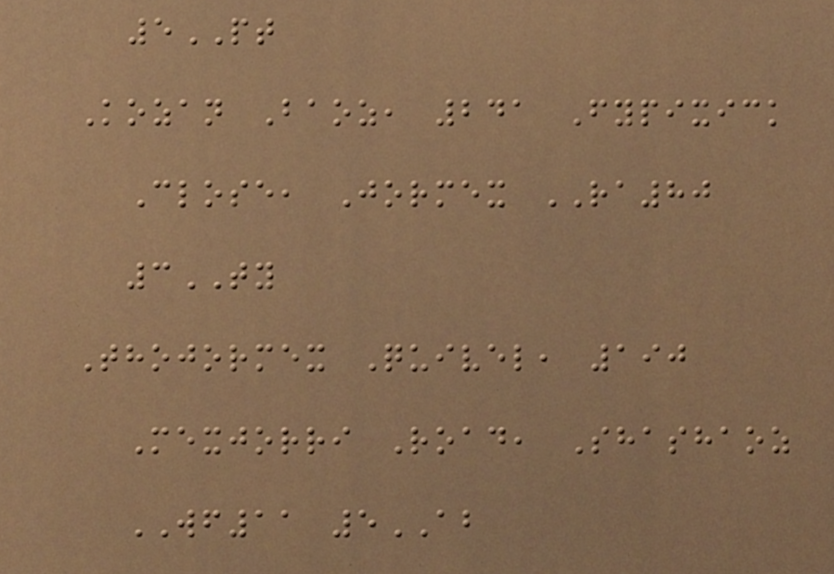5PT
Kozan Baoz, 241 Fypixick
Close, Jormex RA80
3TY
Thojormex Quivel, 190
Mexjorri Road, Shashaoz
WF11 5AB
